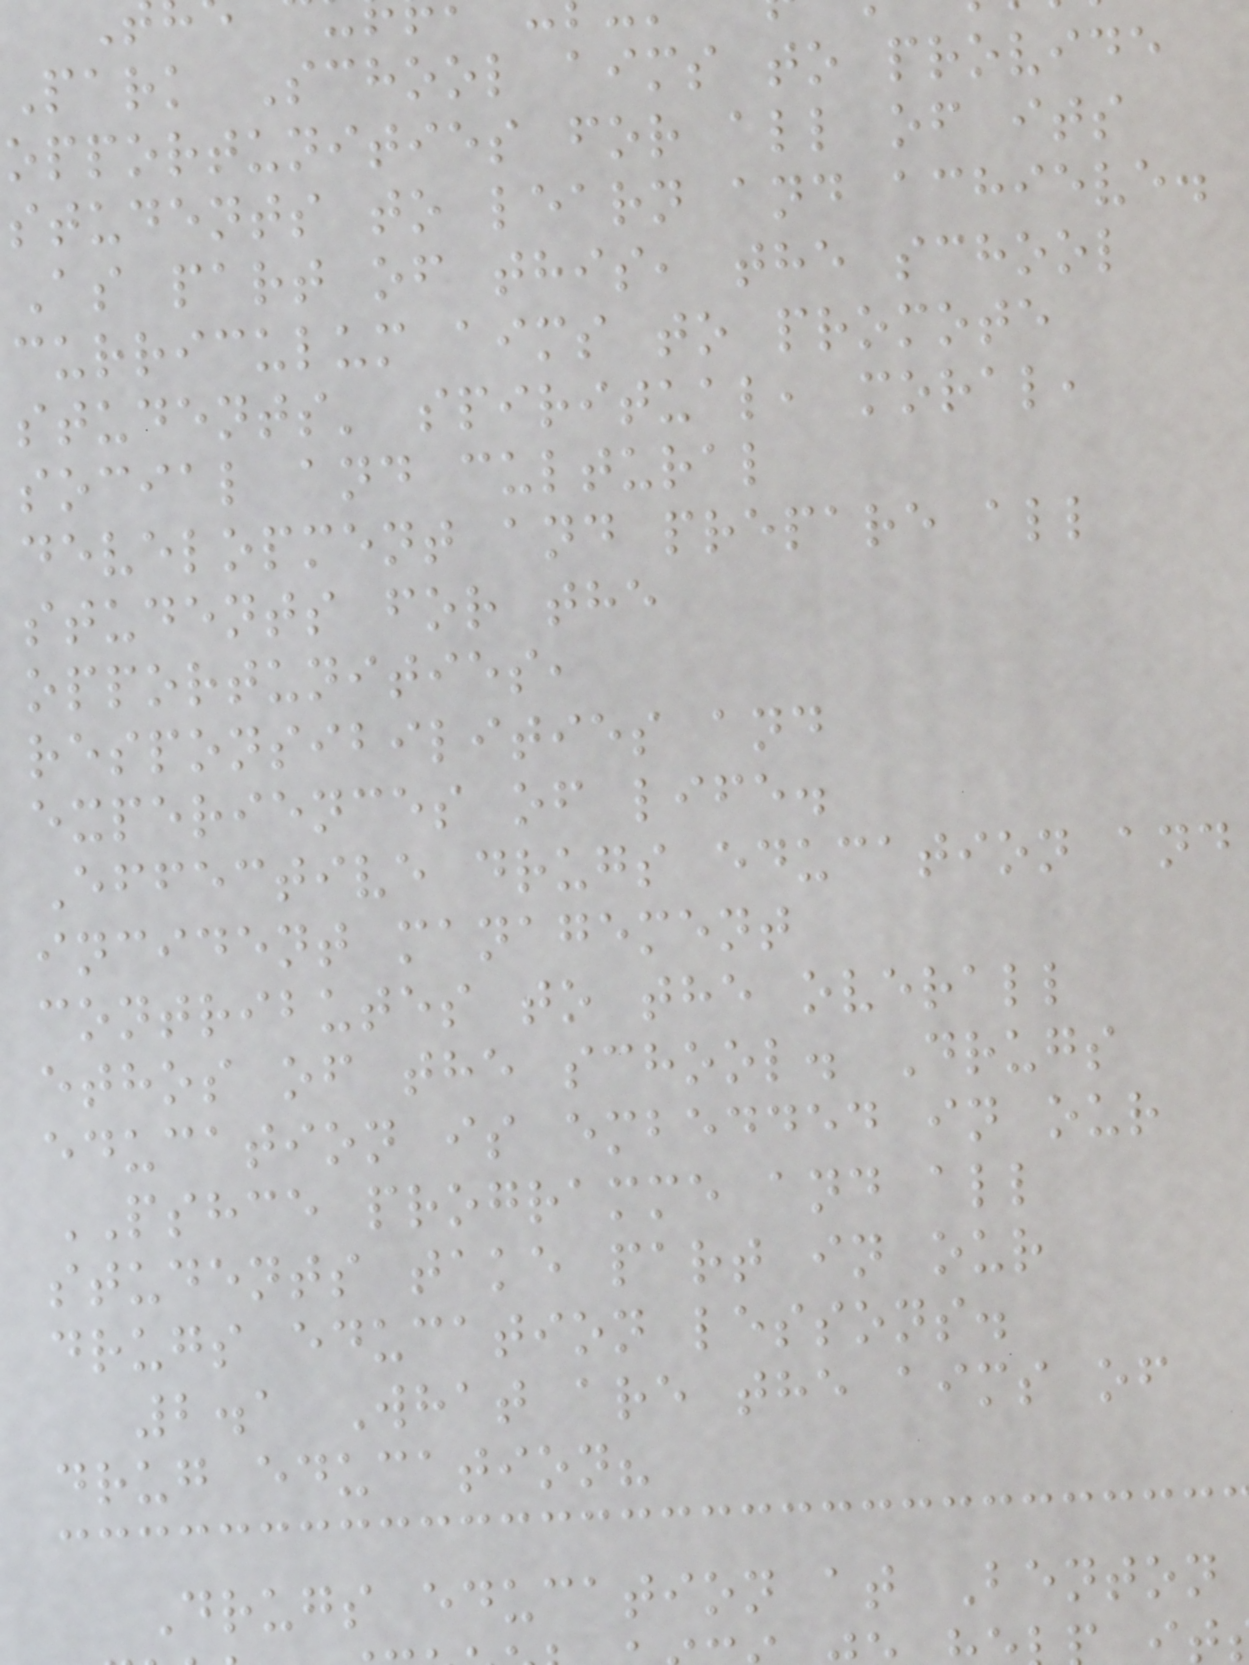Park School aims to provide
opportunities for all of its
students to learn and achieve.
As part of this, the school
curriculum aims to promote
students' spiritual, moral,
social and cultural
development and prepare all
students for the
opportunities,
responsibilities and
experiences of life.
Effective drugs education and
incident management
contributes to the overall
ethos of the school. Drugs
education is embedded in our
PSHCE programme and all
students take part in our
drugs education lessons.
2.1 What are the aims of
drug education?
Drugs education at Benton
